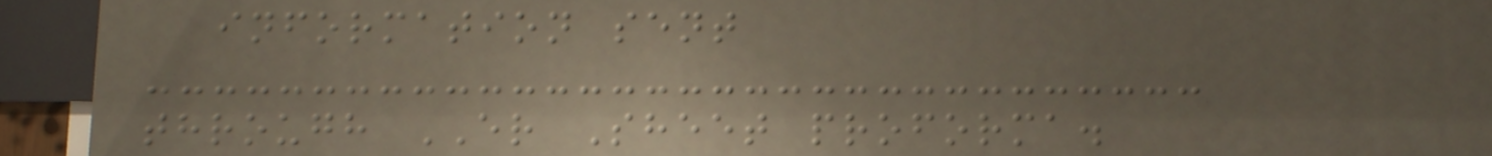information sent
through ER Sheet proforma.
